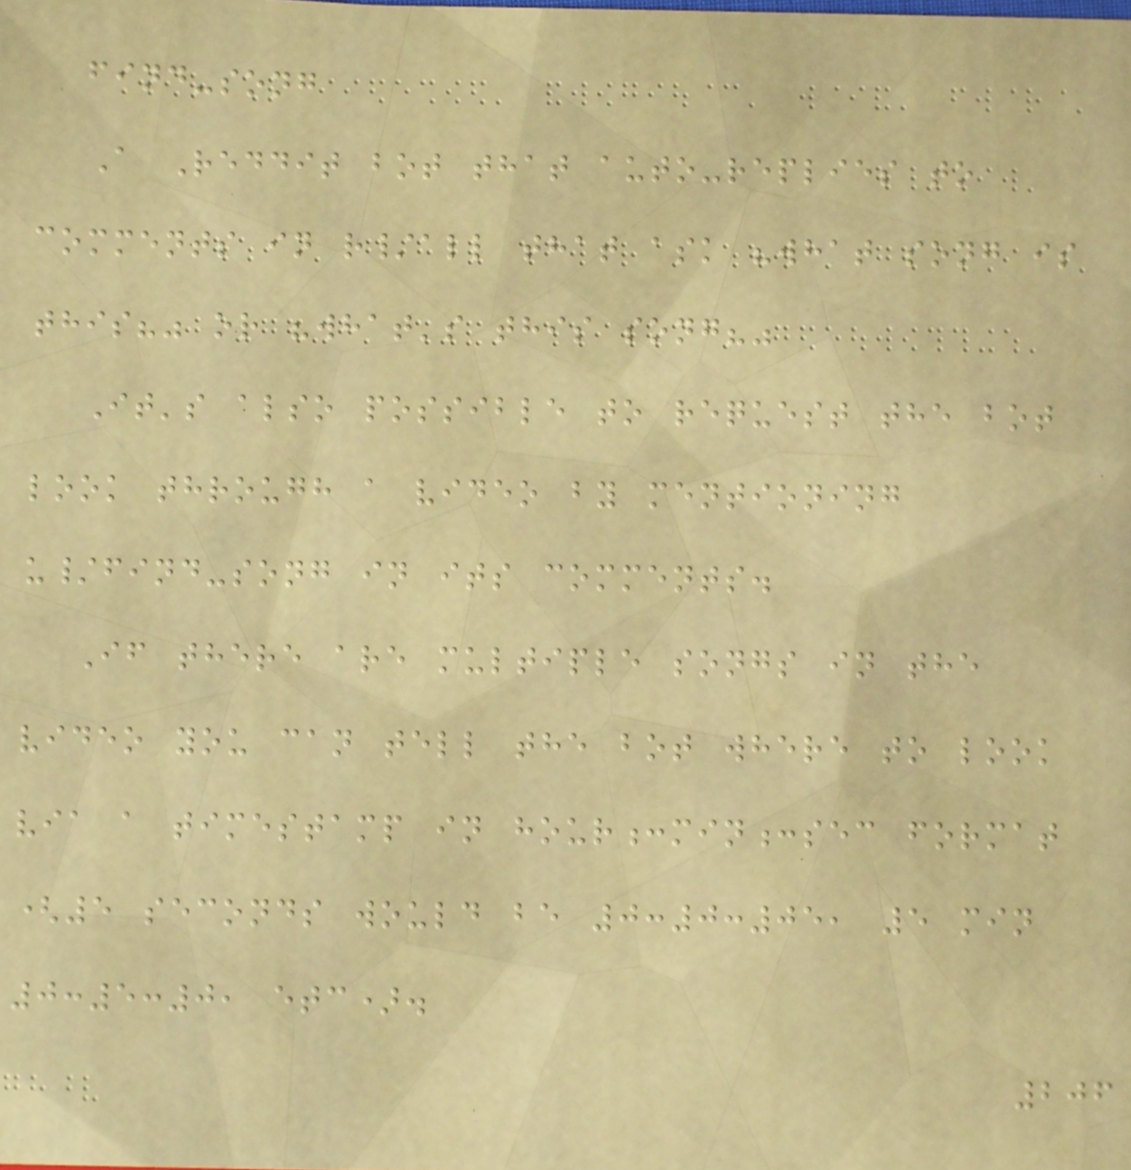find-song
A Reddit bot that auto-replies to
comments in r/all that ask "what song is
this?" or "what's this song?"
It's also possible to request the bot
look through a video by mentioning
u/find-song in its comments.
If there are multiple songs in the
video you can tell the bot where to look
via a timestamp in hour:min:sec format
(5 seconds would be 0:0:05, 5 min
0:5:0, etc).
206
